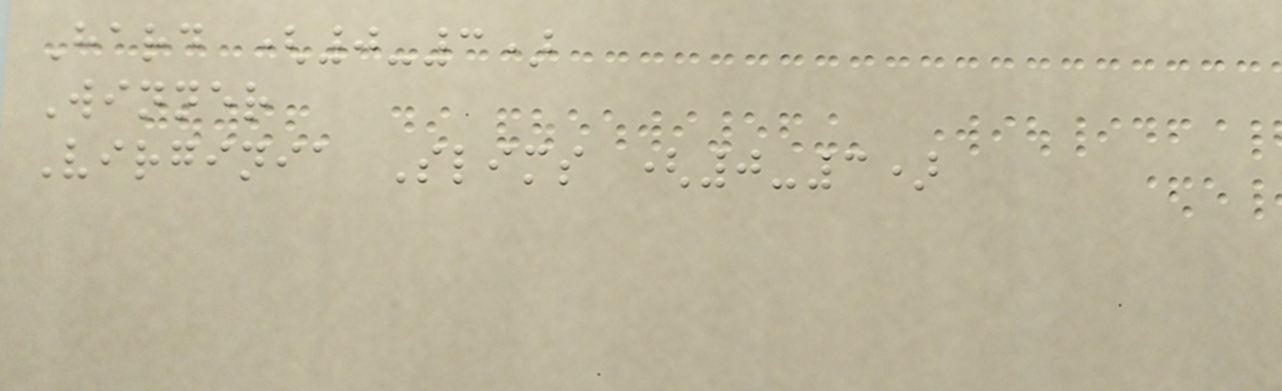Hard (0-3)
Winner
Virginia Slims (0-3)
